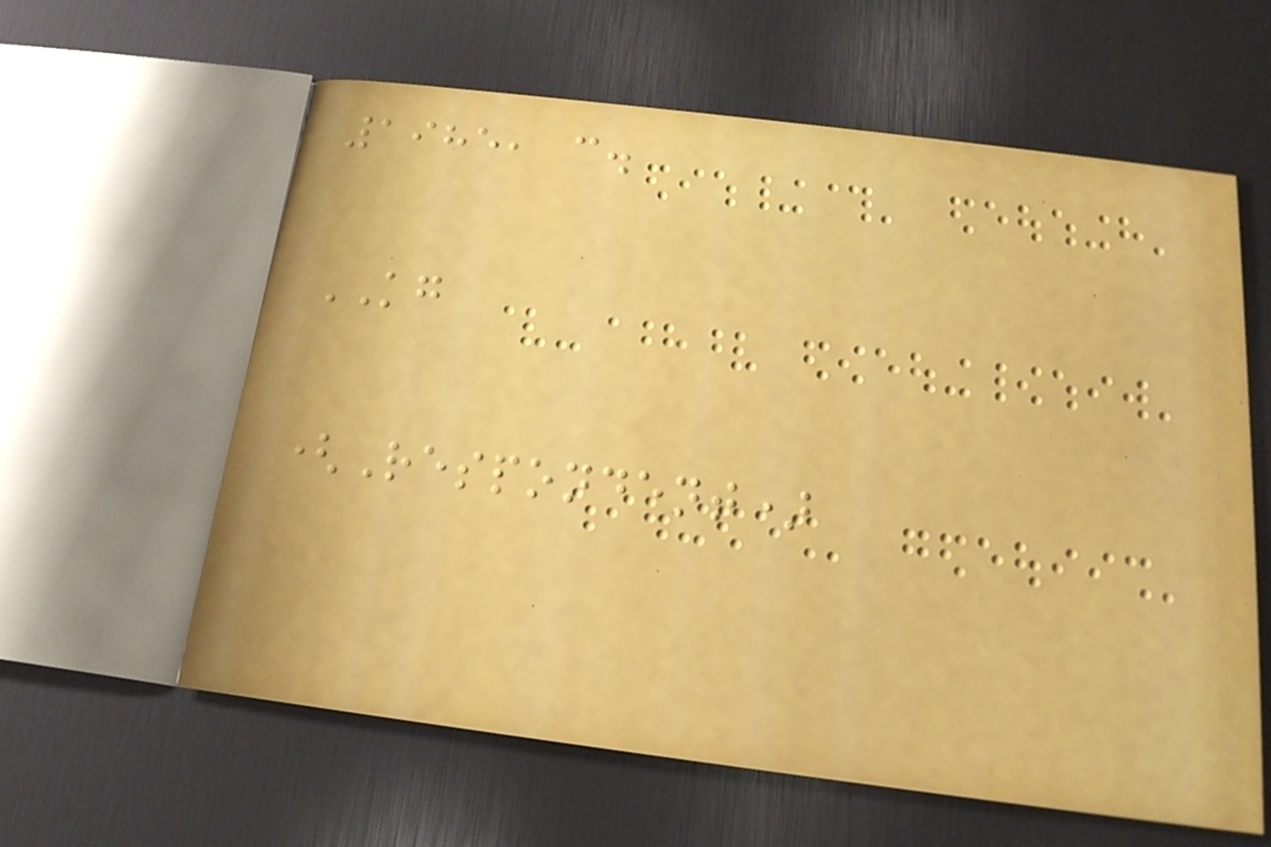1985, c.
KG
(Respondent)
